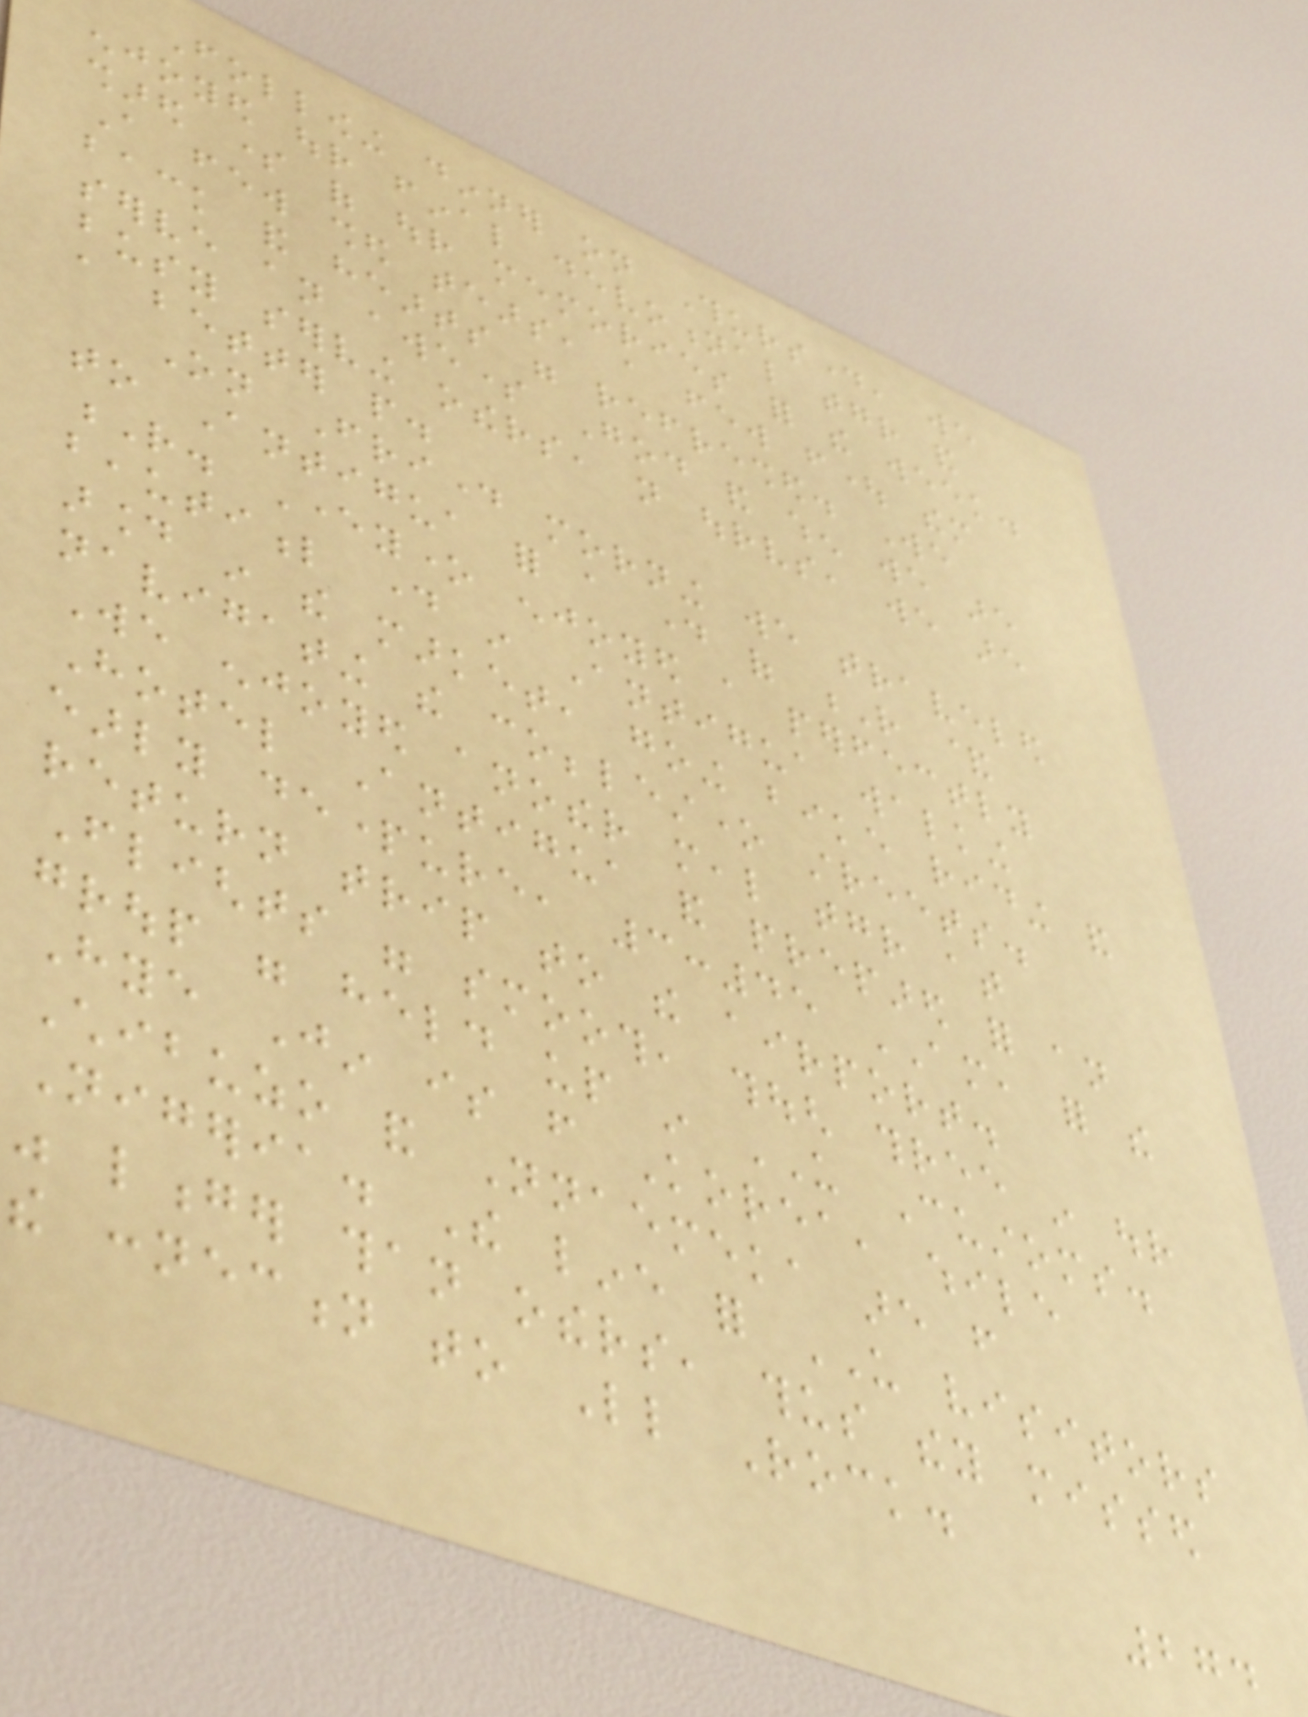Following dinner on Thursday, we
enjoyed our final devotional together and
shared some of our memories for the week.
A few shed tears, a few fought them
back and hearts were refreshed. We
serve an awesome God and when we are
busy serving others, not ourselves, we are
a better people.
On Friday morning we traveled
to Antigua for a day of R &
R. Everyone enjoyed a perfectly
beautiful day in Antigua walking
around in the market, going bike riding and
navigating the cobblestone streets.
We enjoyed another meal together at
Hotel Antigua and prepared for an
early departure, 3:45 AM, for the
return trip to the airport.
Flights were smooth, though three in our
group were held up in US Customs.
Hye Jin is from Korea, while
Chibuzo and Nnaemeka are from
Nigeria. The line for US visitors
was longer than others, thus they missed
the connection to Little Rock.
274
